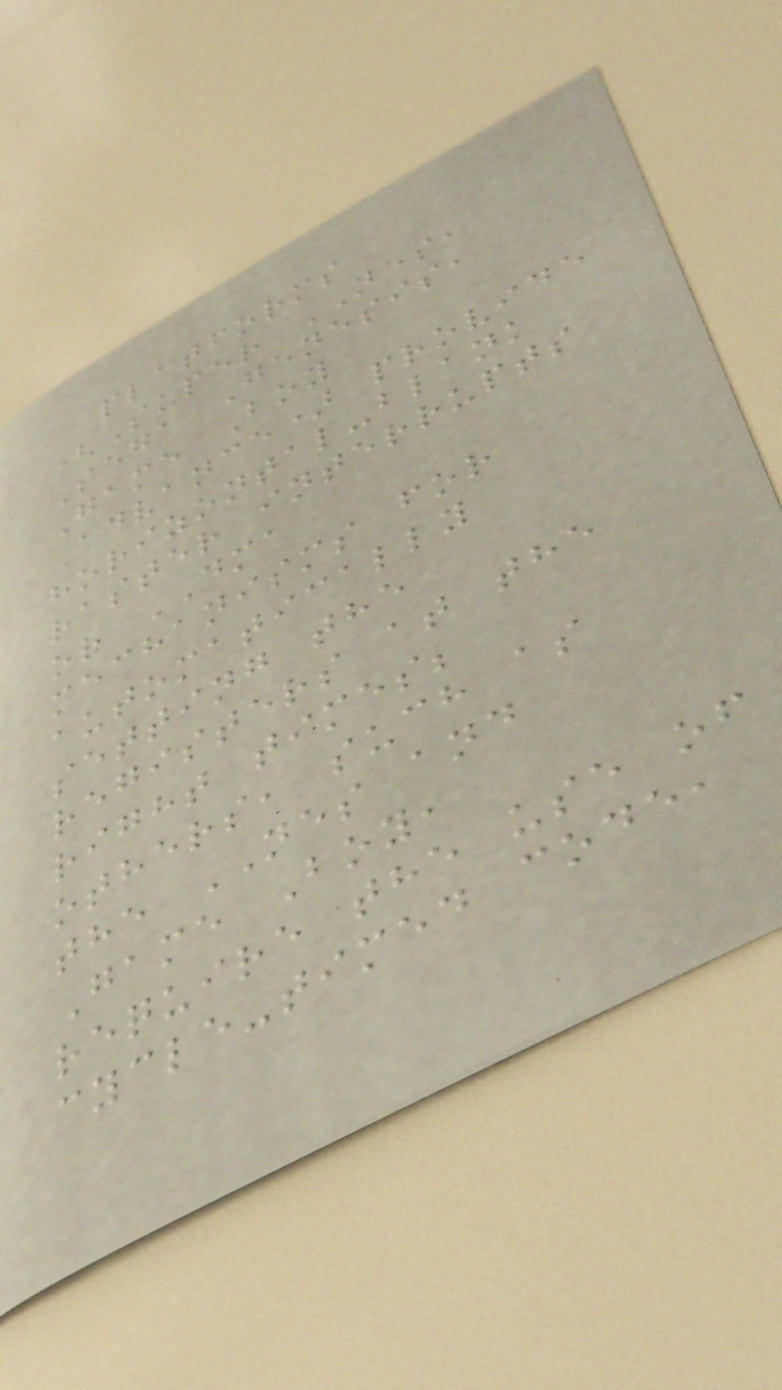platforms
(Super NES,
Sega Genesis,
Game Boy
Advance) provide
horizontal-blank
raster interrupts
or DMA
mechanisms for
automatically
setting the
registers at the
right times;
others, such as
the NES and
Game Boy,
require the use of
cycle-timed code,
